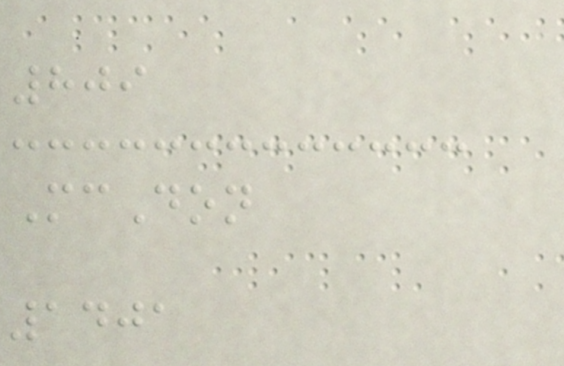809
McDon
1401
